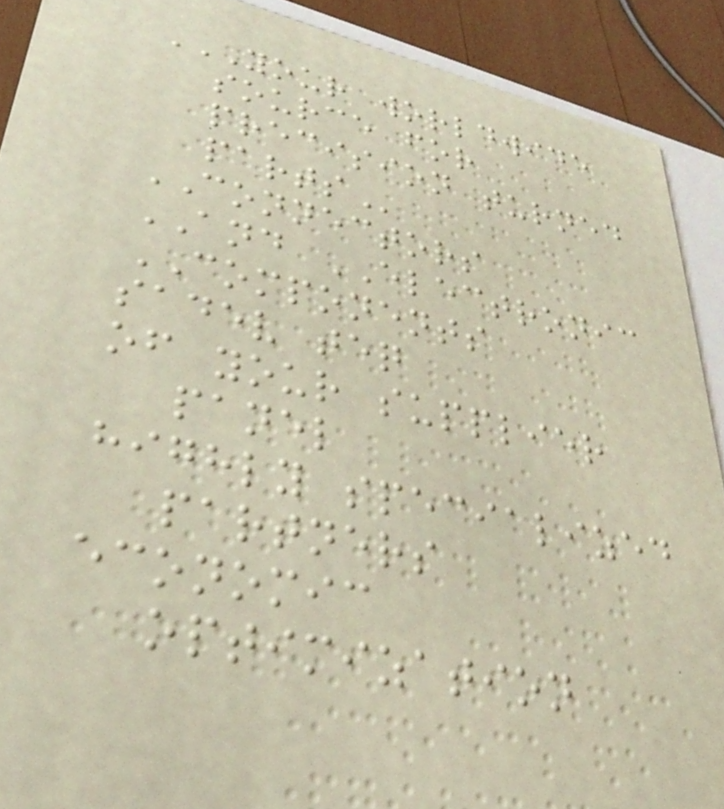YOUR WORLDWIDE
SOURCE FOR
PRECISION TURNED
PARTS
CONNECTORS
AND ELECTRONIC
COMPONENTS
sadev teq
of your supplier
panel
highly specialized
partners
economic
optimization
